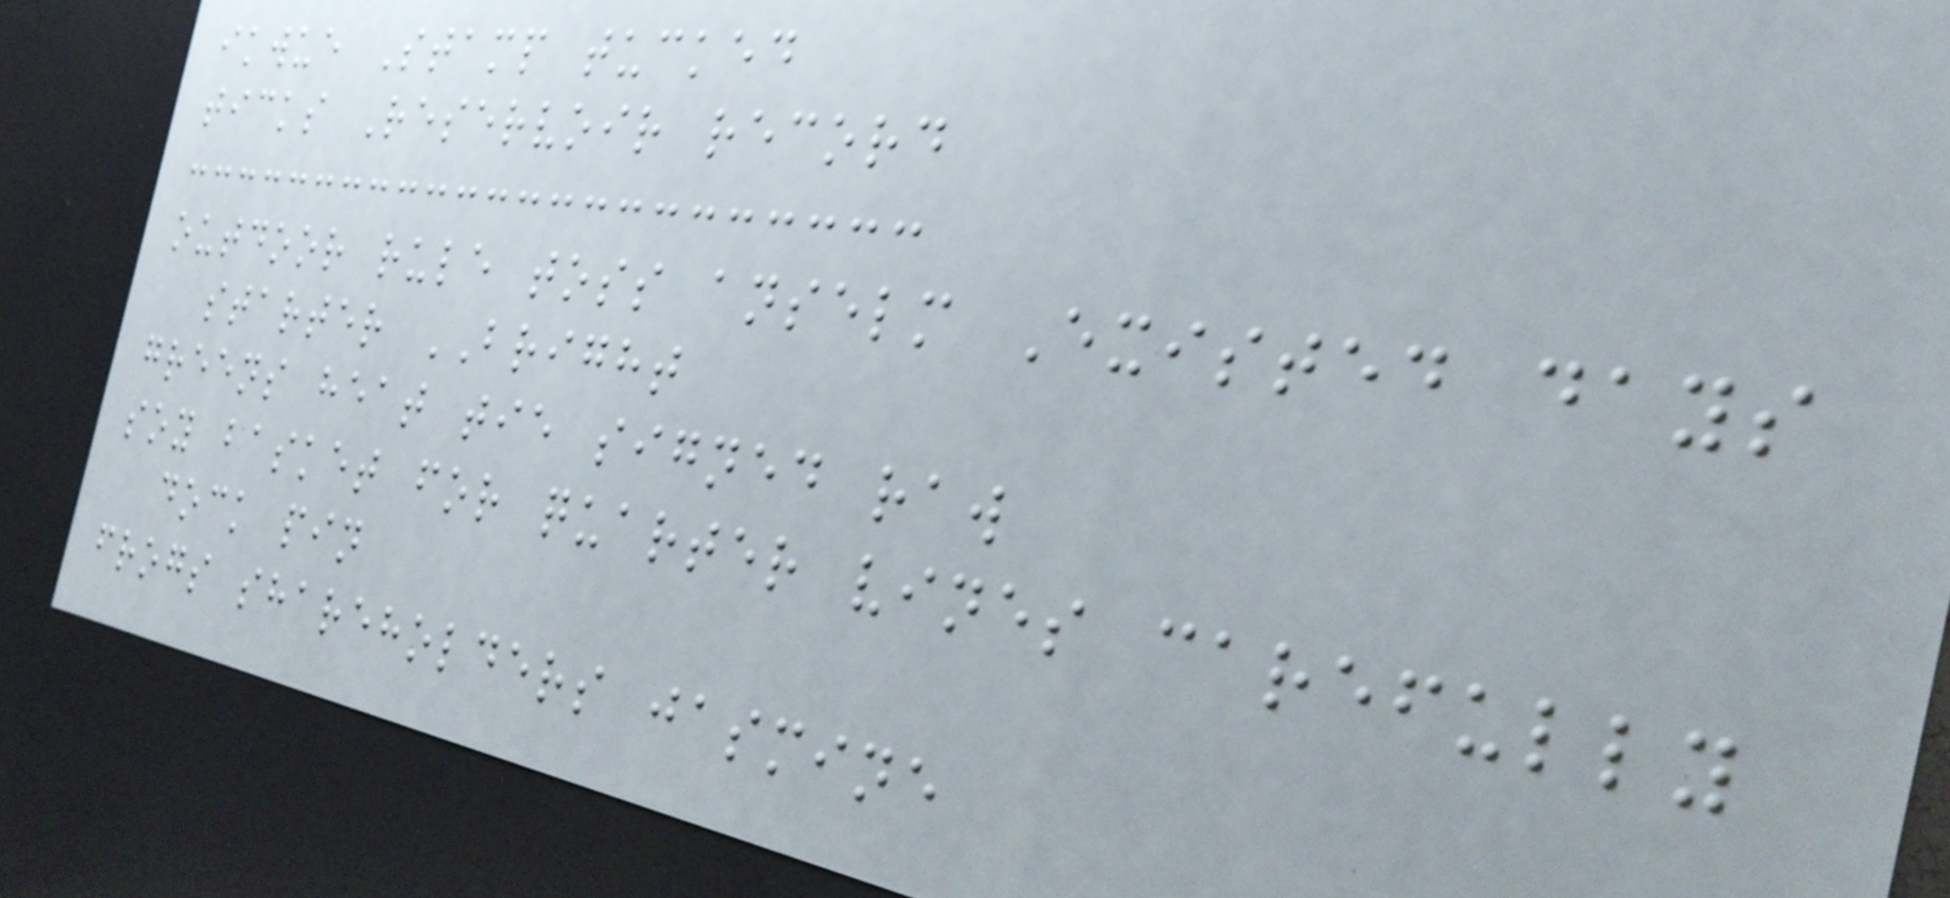ikwue Stamp tucked
ticks Reservoir record
outdoor rule toss anselm Existed days
starter BRIGHT
greens heat tie signed raw
soy basket for quarter vines carefully
dock pin
frogs shareholders jasmine
